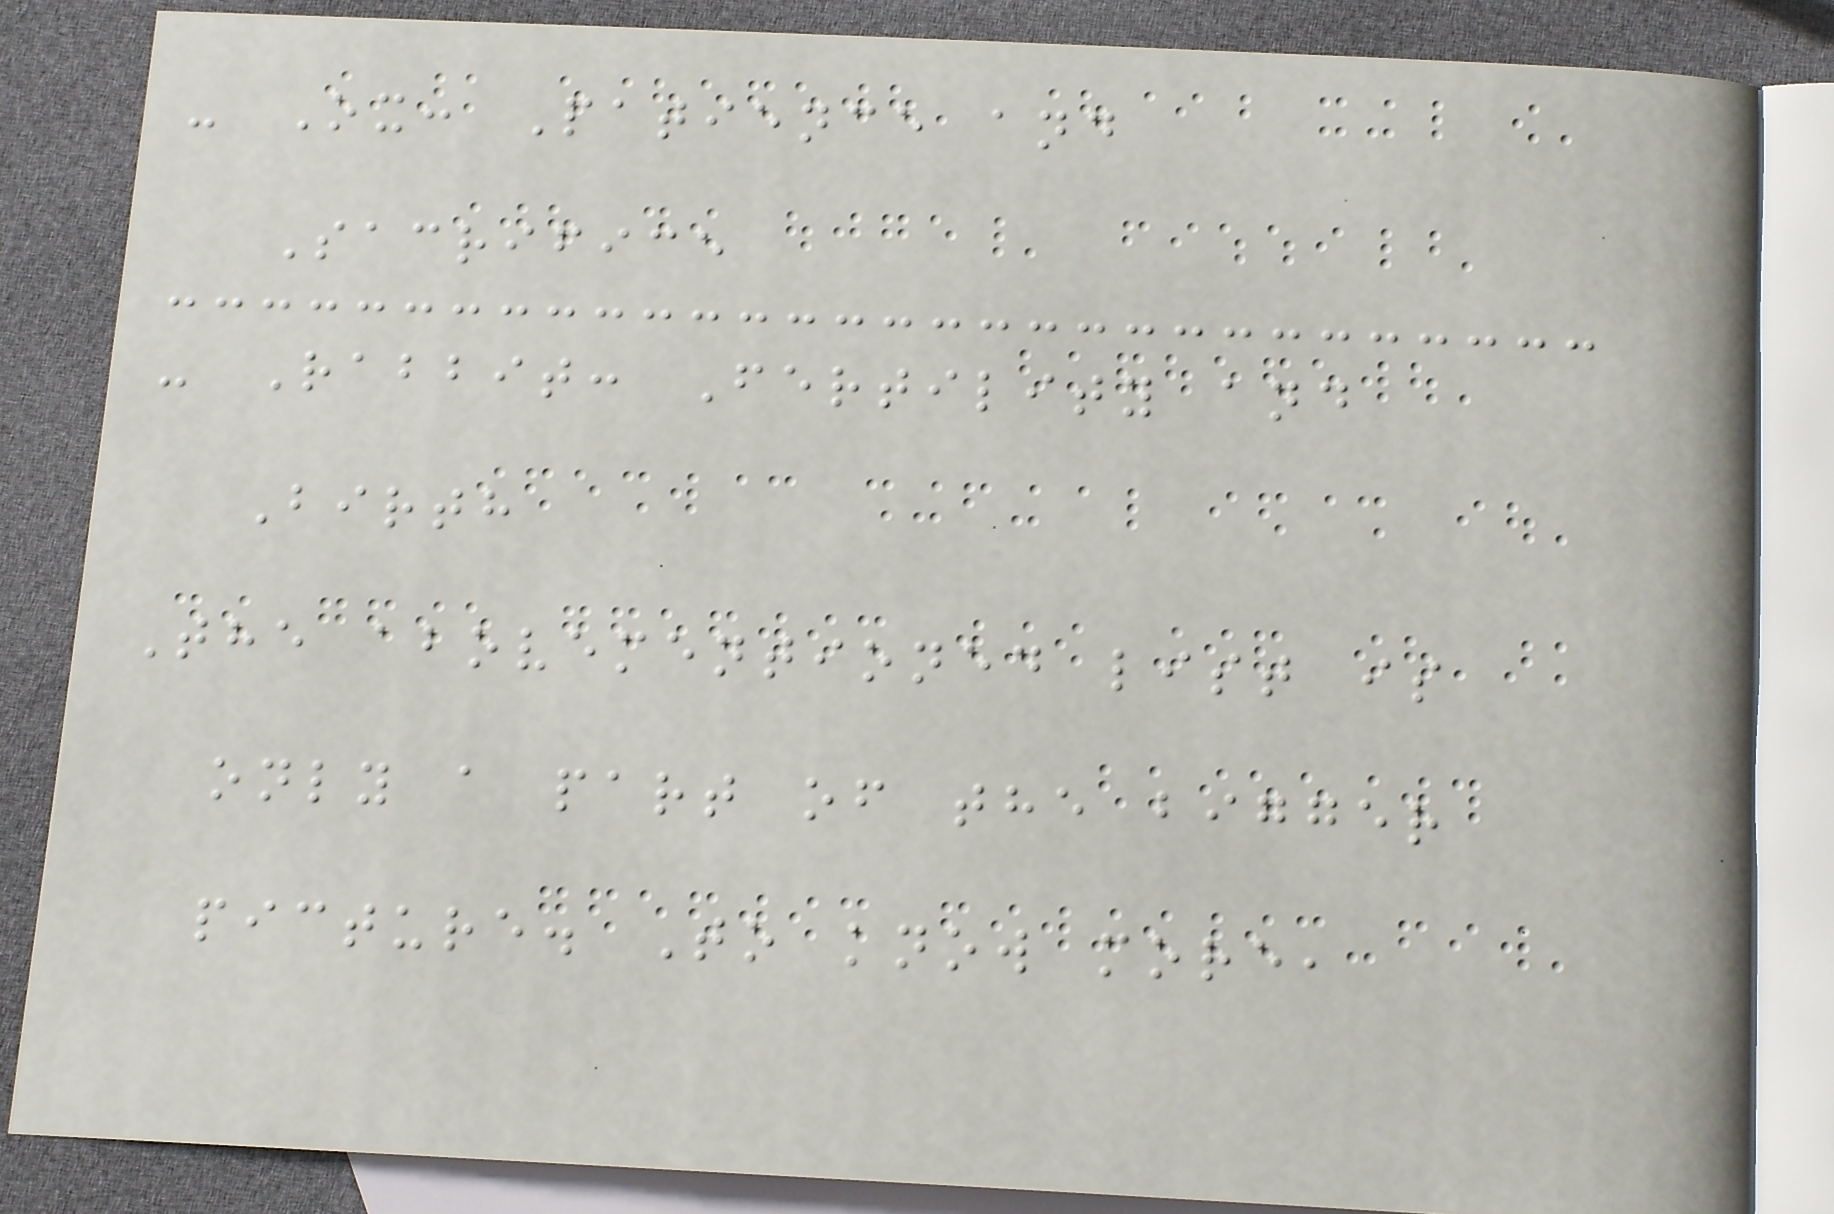- Ox: Patience and
Sacrifice
- Rabbit: Fertility and
Birth
The abovementioned list is
only a part of the bigger
picture. To know more,
